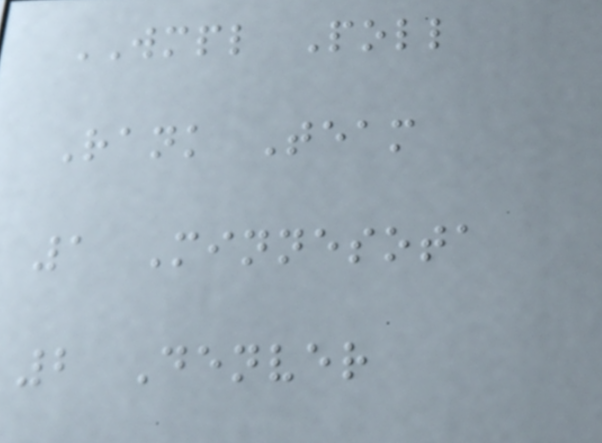WMPL Poll
Rank Team
1 Minnesota
2 Denver
